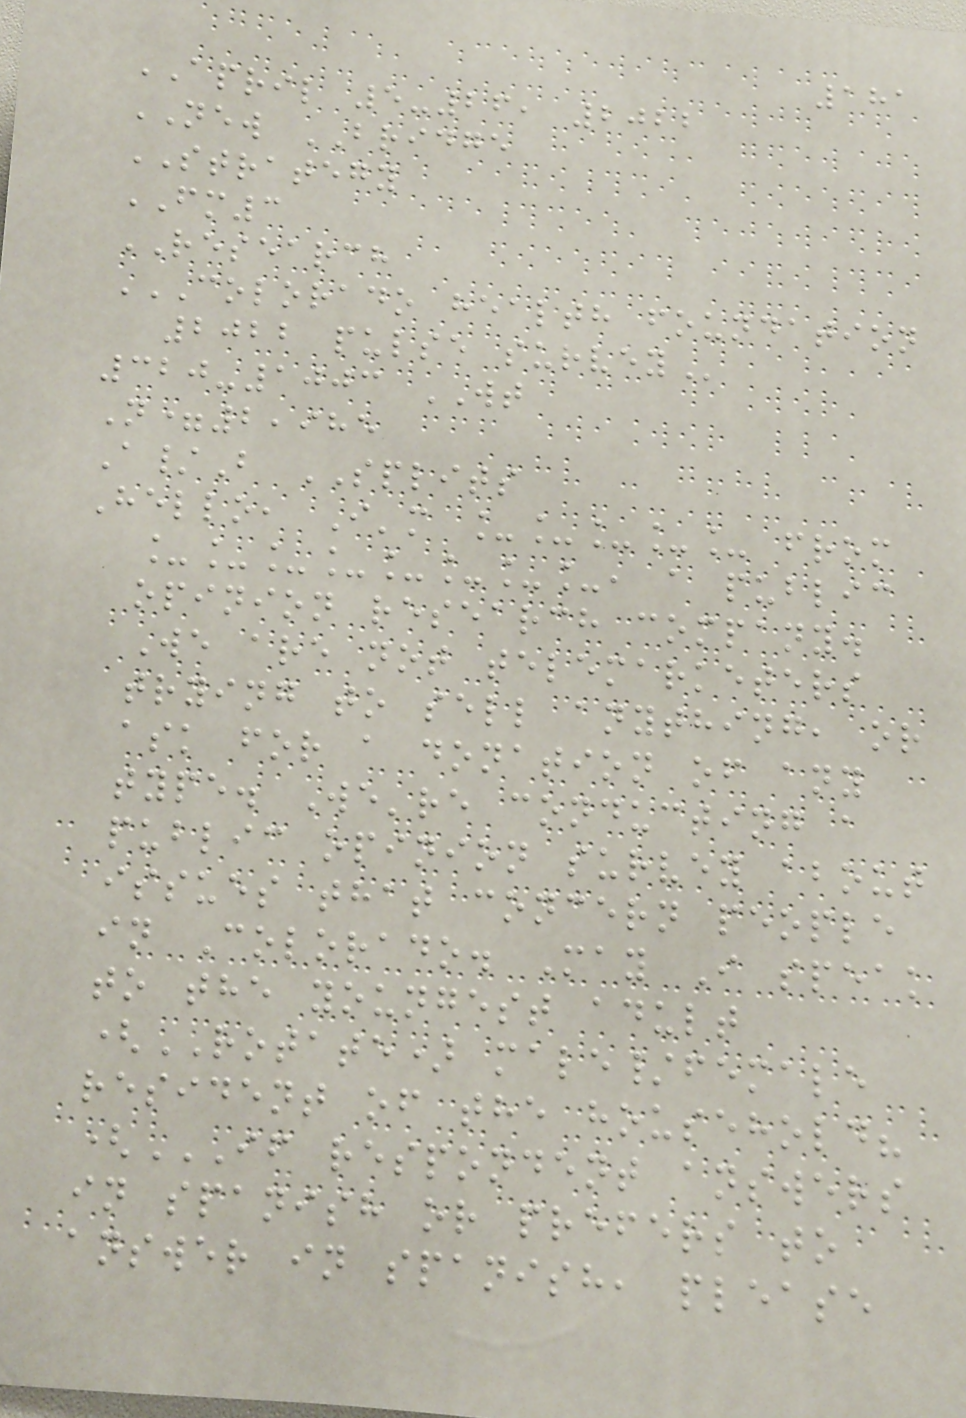181
APRIL 5-26, 2022
NEW BRIDGE
STRATEGY
FM3
RESEARCH
COLORADO HEALTH FOUNDATION
2022 PULSE SURVEY
320-1003 WT
N=2,985
A/B SPLITS
Hello, I'm _____ from
________, a public
opinion research company.
We are not telemarketers
trying to sell anything, or
ask for a donation of any
type. We're conducting a
public opinion survey about
issues that concern people
in Colorado. May I speak
to the youngest adult
(ROTATE) male/female
resident of the household?
(IF RESPONDENT ANSWERS
IN SPANISH OR PREFERS TO
ANSWER IN SPANISH, PLEASE
